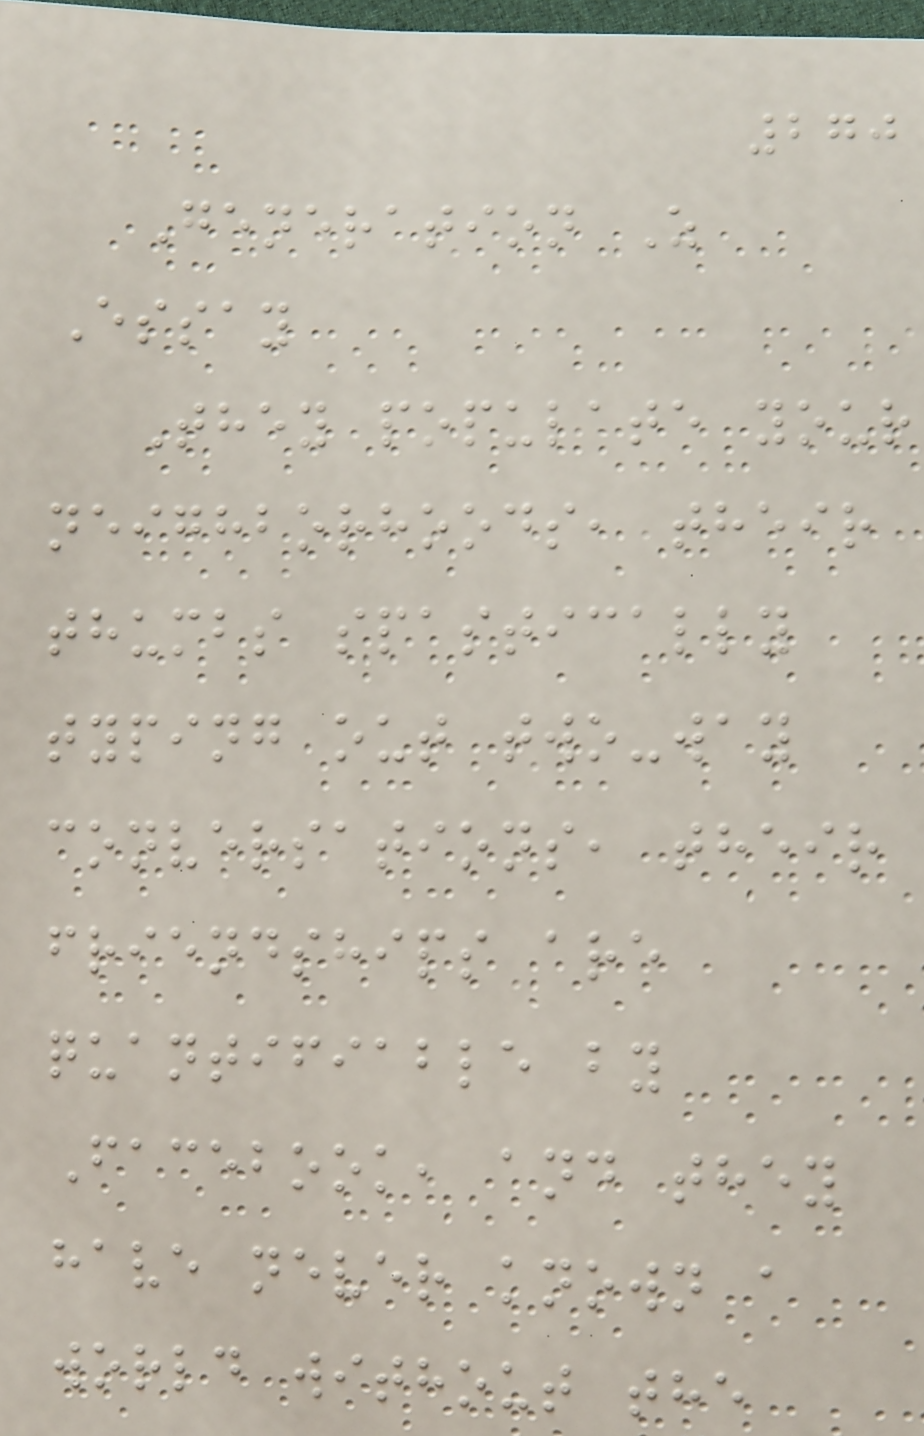270
Generation Z
Essay
They populate your
neighborhoods, their
thumbs spastically
typing out two-way
conversations, their
friendships are
quantifiable by
Facebook, and they
have never known a
world without the
